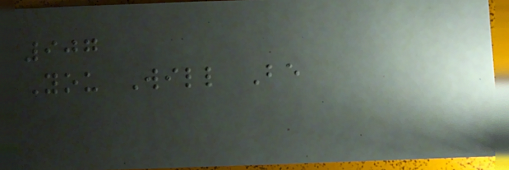907
You Will Be
